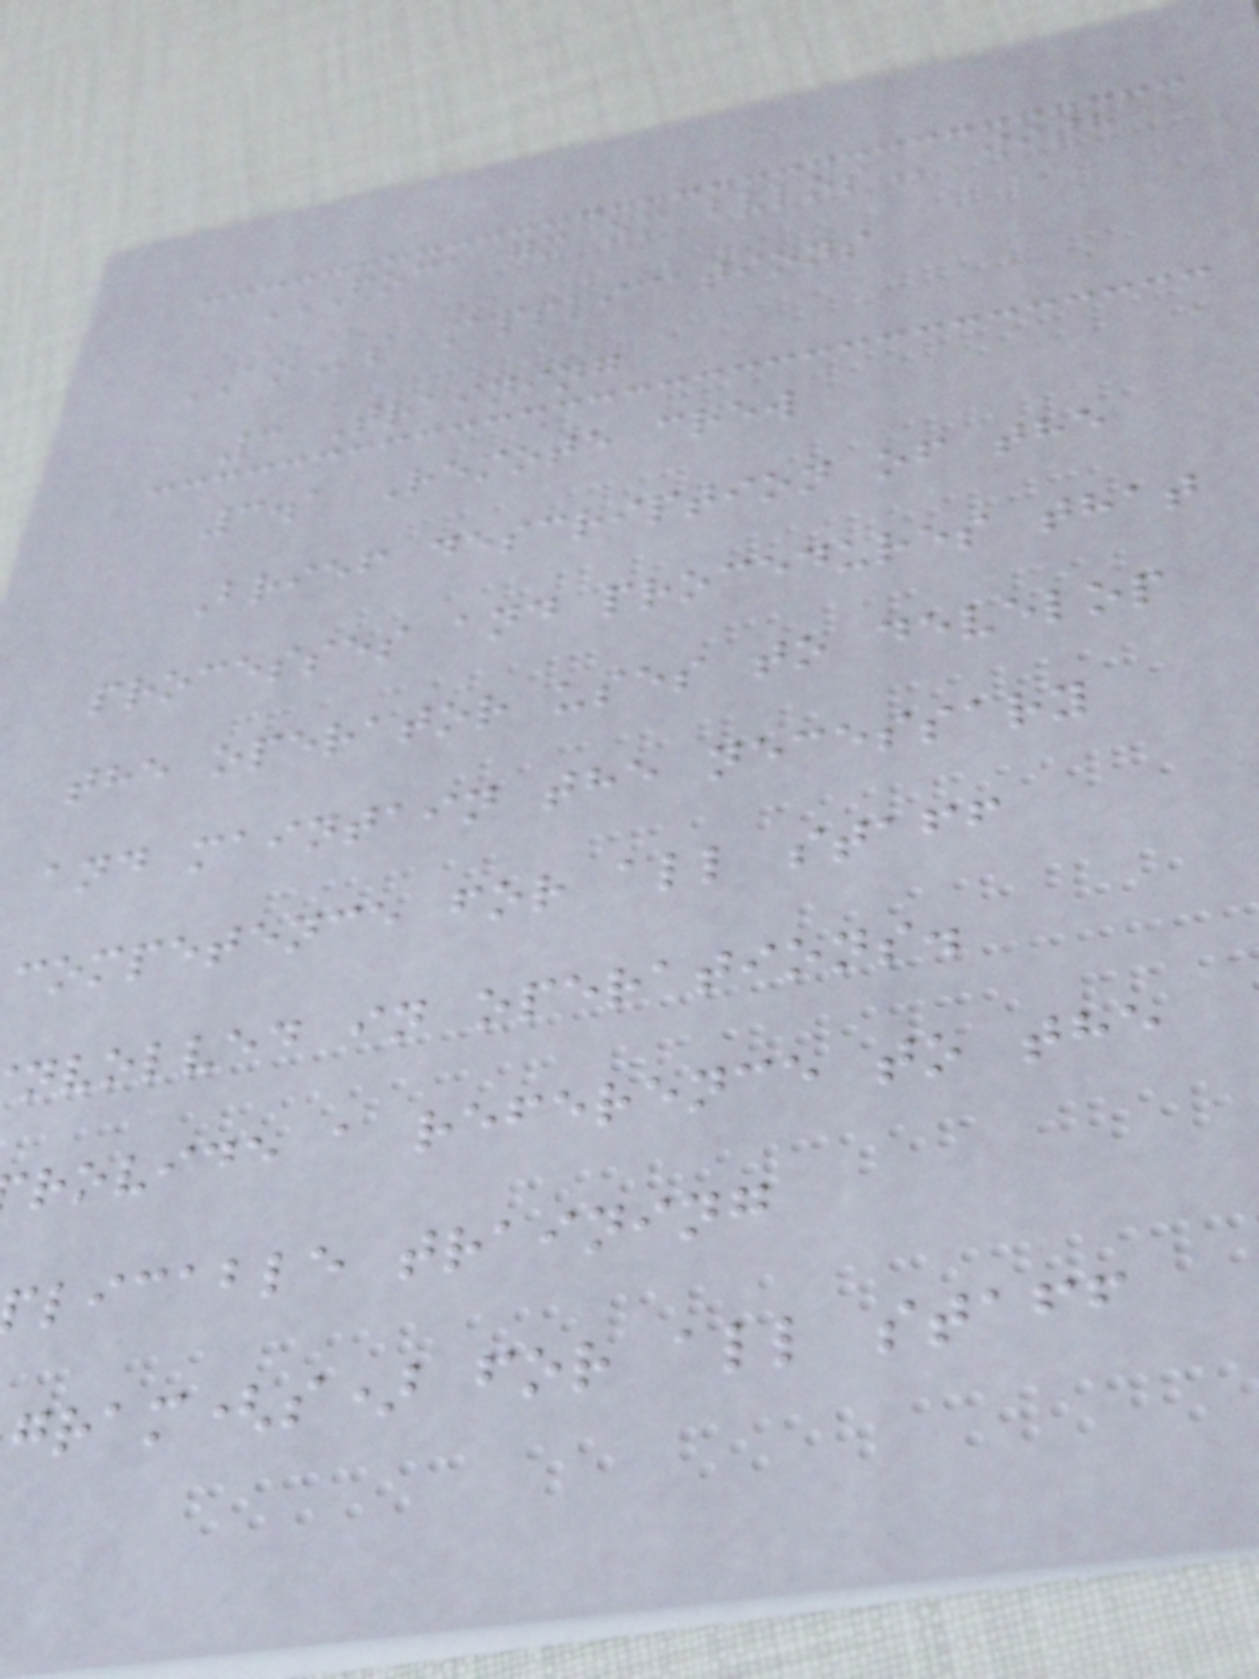FOCA GM OM BVLOS with
AOs Applications
3 Training
3.1 Remote crew
Brief description of the
processes and procedures that
the operator uses to develop
and maintain the necessary
competence for all staff
nvolved in operations.
rovide a reference to the
licable training
gram(s) for all staff
